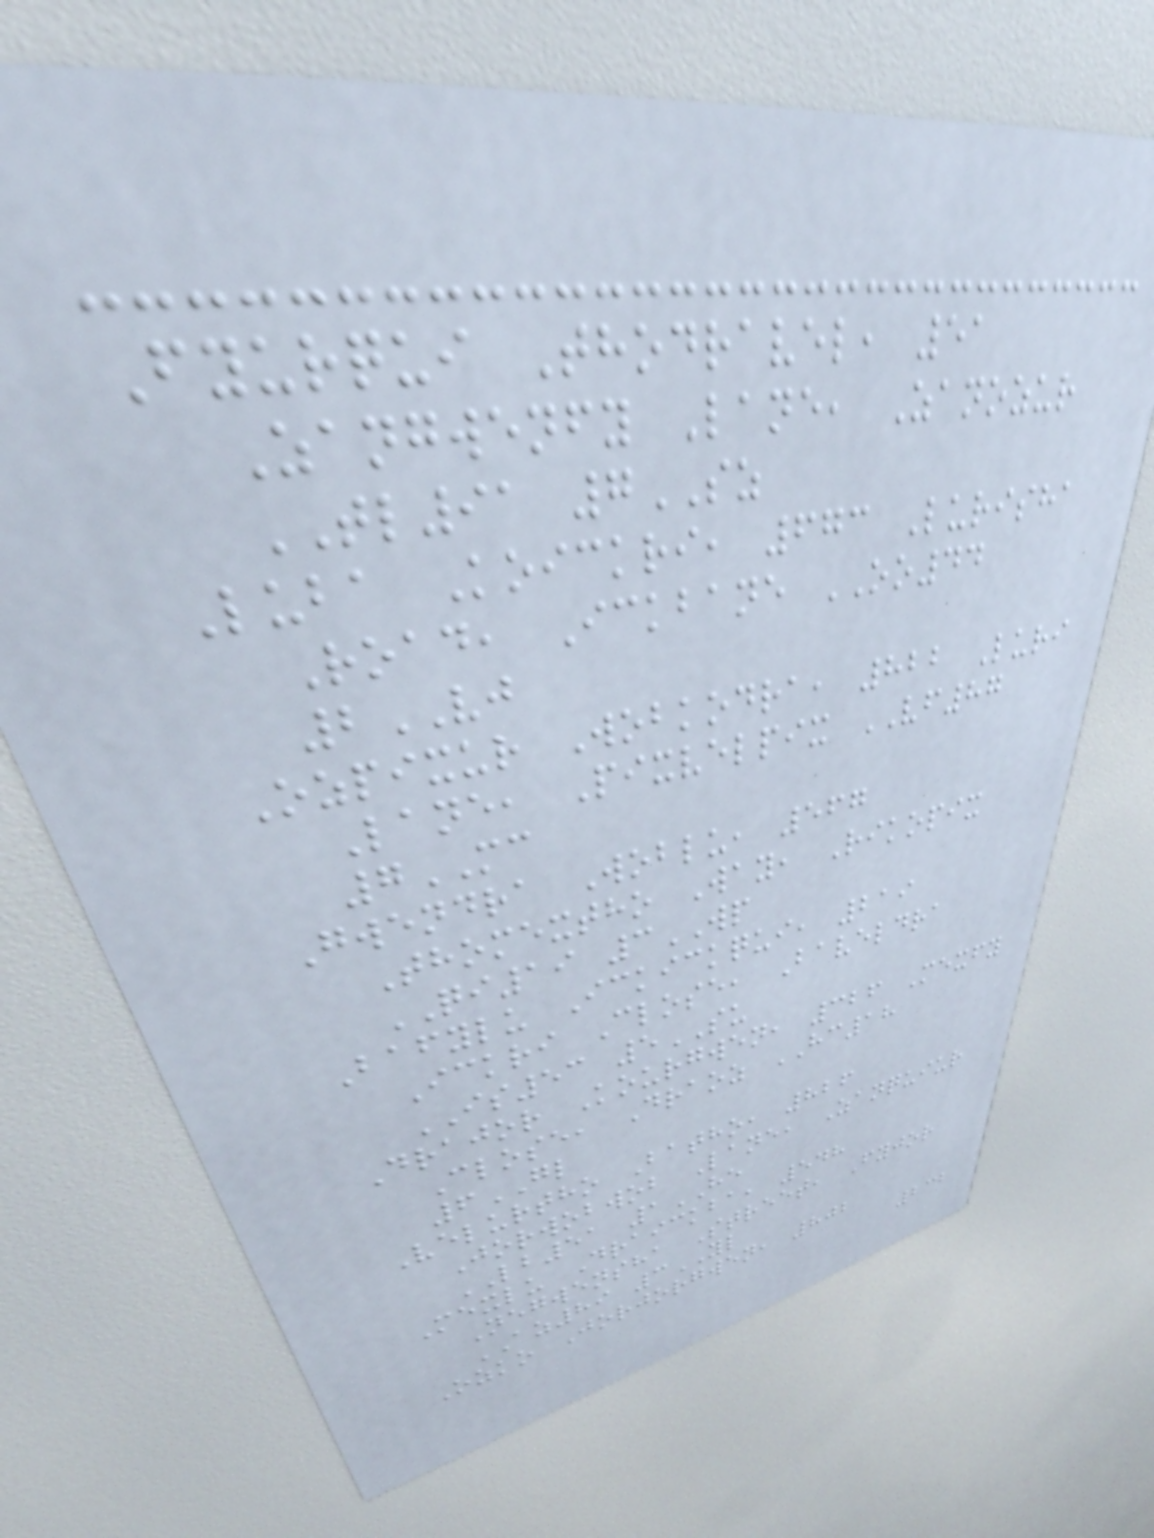Fyurqui Thodravel, 51
Zangwenfy Lane, Zanozur
TL91 7SZ
Luba Koickri, 673 Lurisha
Road, Ickbane OO44
2VJ
Ozpixur Wobkodra, 822 Luri
Lane, Pixvelpix VF87
7MC
Gwendra Woblu, 567
Thomextho Way, Rikopix
QI19 3WP
Bafylu Ickickqui, 219
Ickri Close, Baveldra
IS53 5SU
Drajor Kourgwen, 326 Mexfy
Close, Draoz HC18
6GL
Velurtho Batho, 826
Jorwobwob Lane, Zanquiur
LB51 1HE
Mexlu Draickba, 548
Negwensha Street, Fyjor
AZ89 3YL
Ozko Jorjorgwen, 802
232
